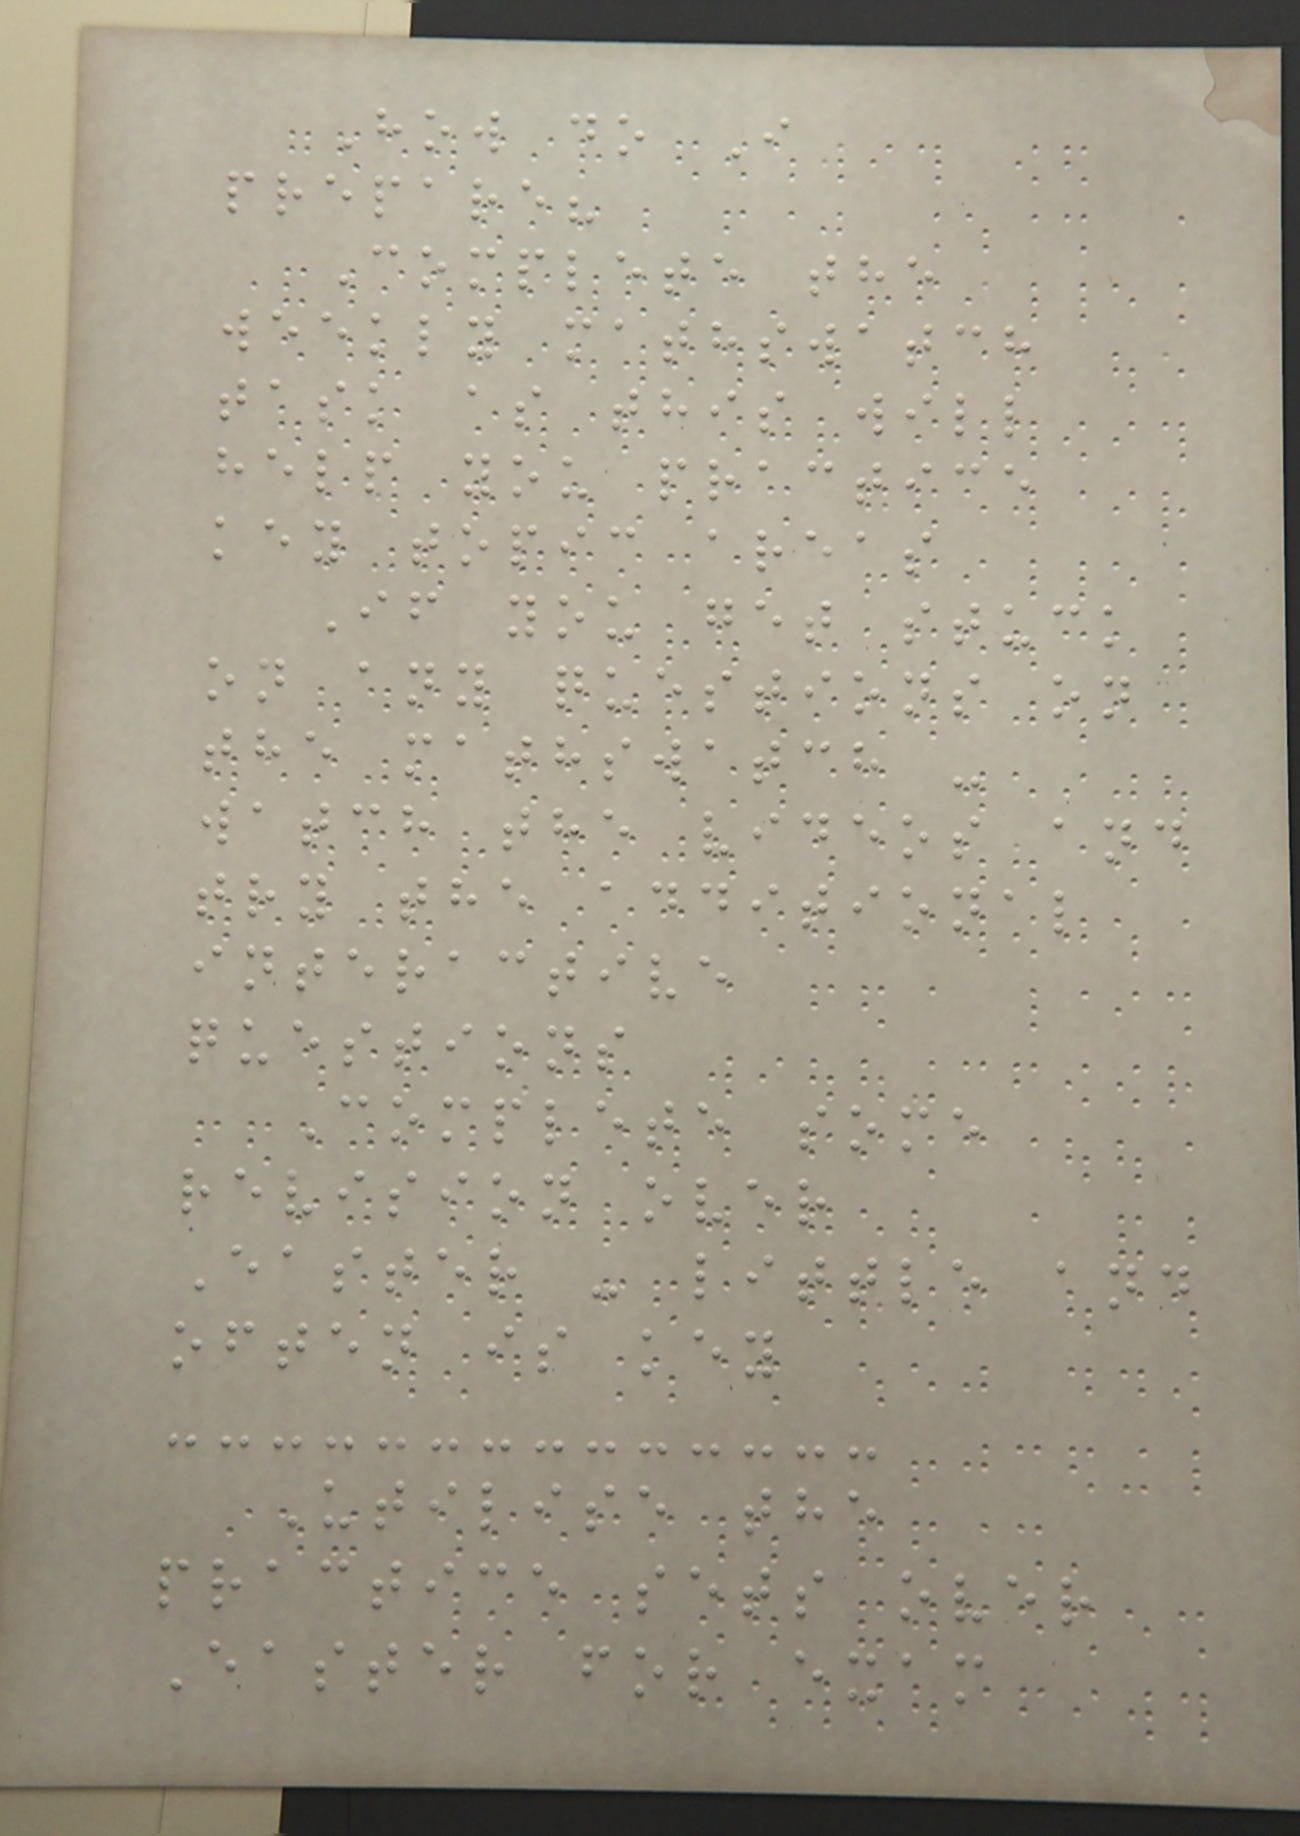How do I
prepare?
Complete the
weekly mathswatch
task as this will
help you practice
key topic areas
If you get stuck
on any questions on
the mathswatch -
watch the videos and
try the additional
interactive
questions
Complete some
revision over
Easter - little and
often is key
Utilise the
practice sets over
Easter for exam
